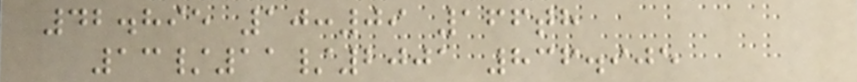42.895 10:09 166th
13/11/2001 836.905
